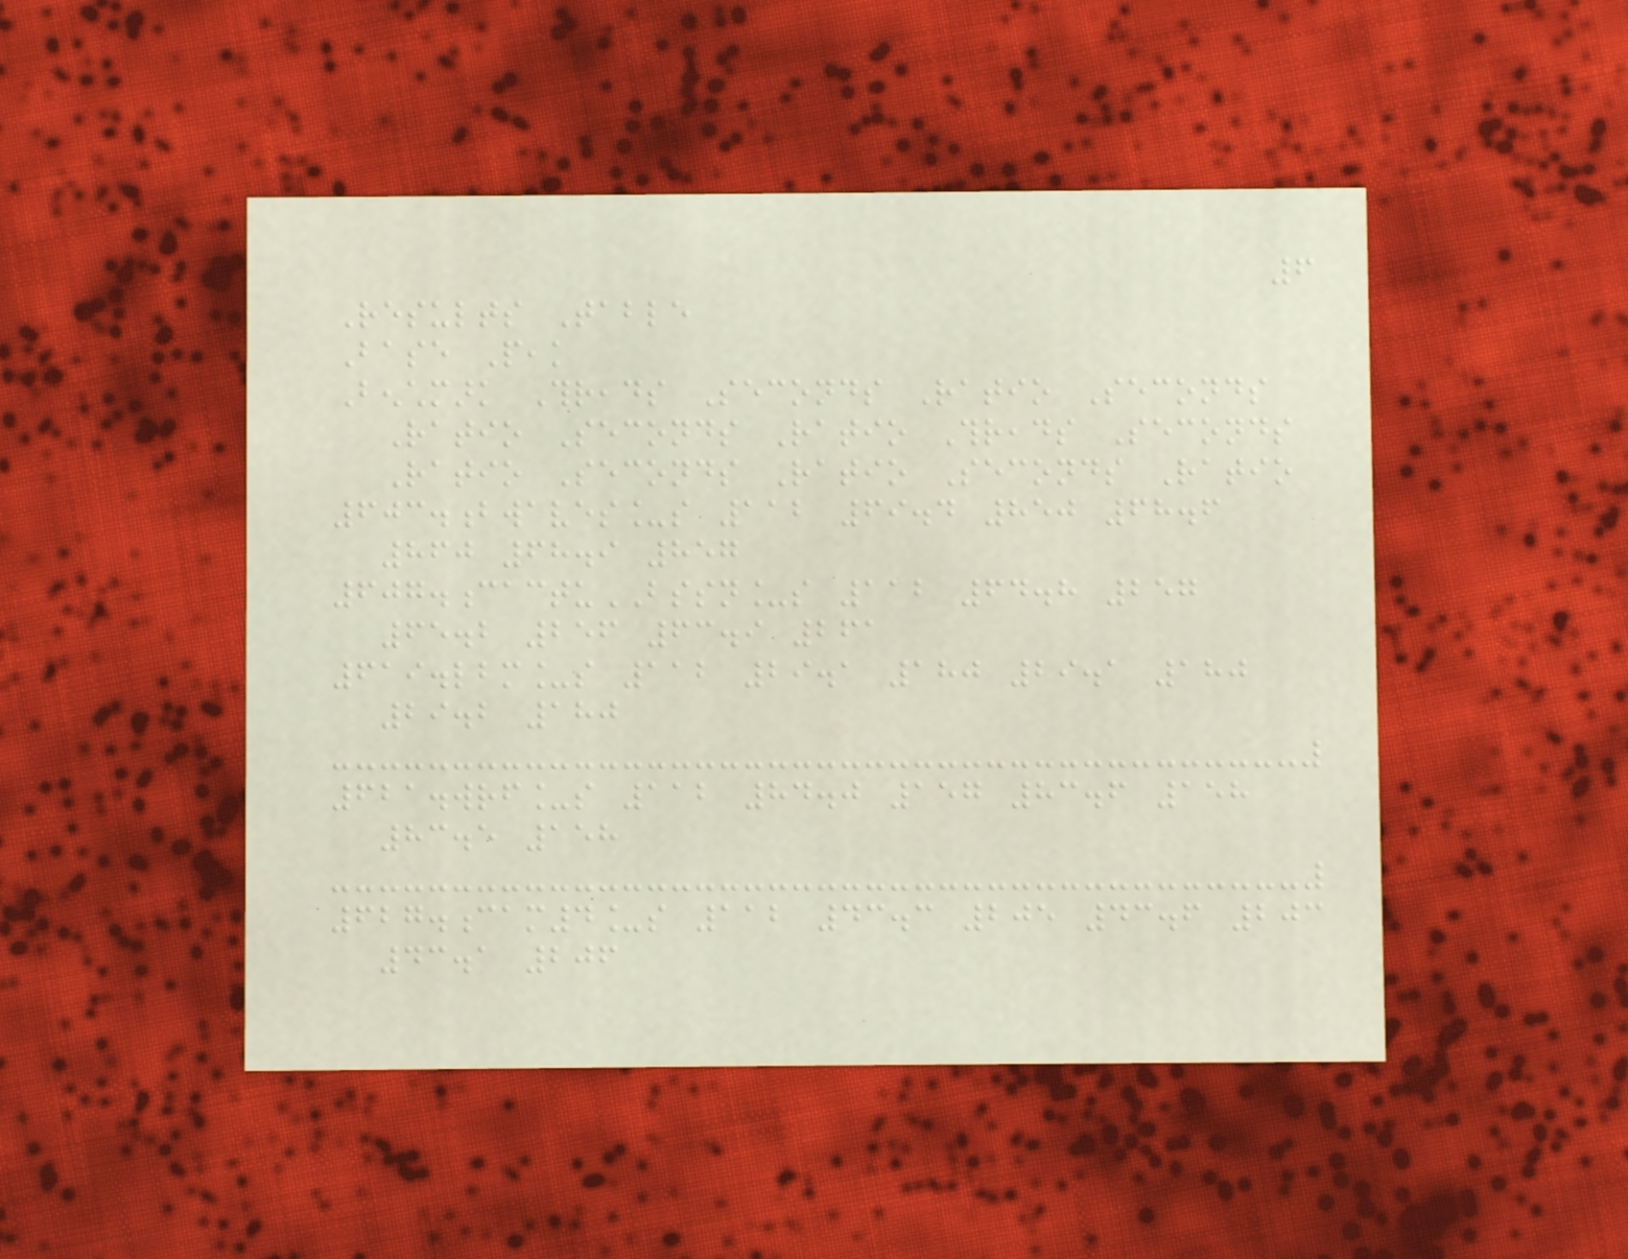6
Results Table
Base Peak
Benchmark Threads Seconds Ratio Seconds
Ratio Seconds Ratio Threads Seconds
Ratio Seconds Ratio Seconds Ratio
603.bwaves_s 112 69.4 850 68.6
860 68.9 857
607.cactuBSSN_s 112 64.8 257
65.2 256 63.9 261
619.lbm_s 112 29.1 180 29.1 180
29.2 180
621.wrf_s 112 84.0 157 83.6 158
83.5 158
627.cam4_s 112 43.3 205 43.6 203
43.1 206
